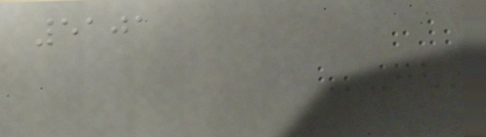5101
